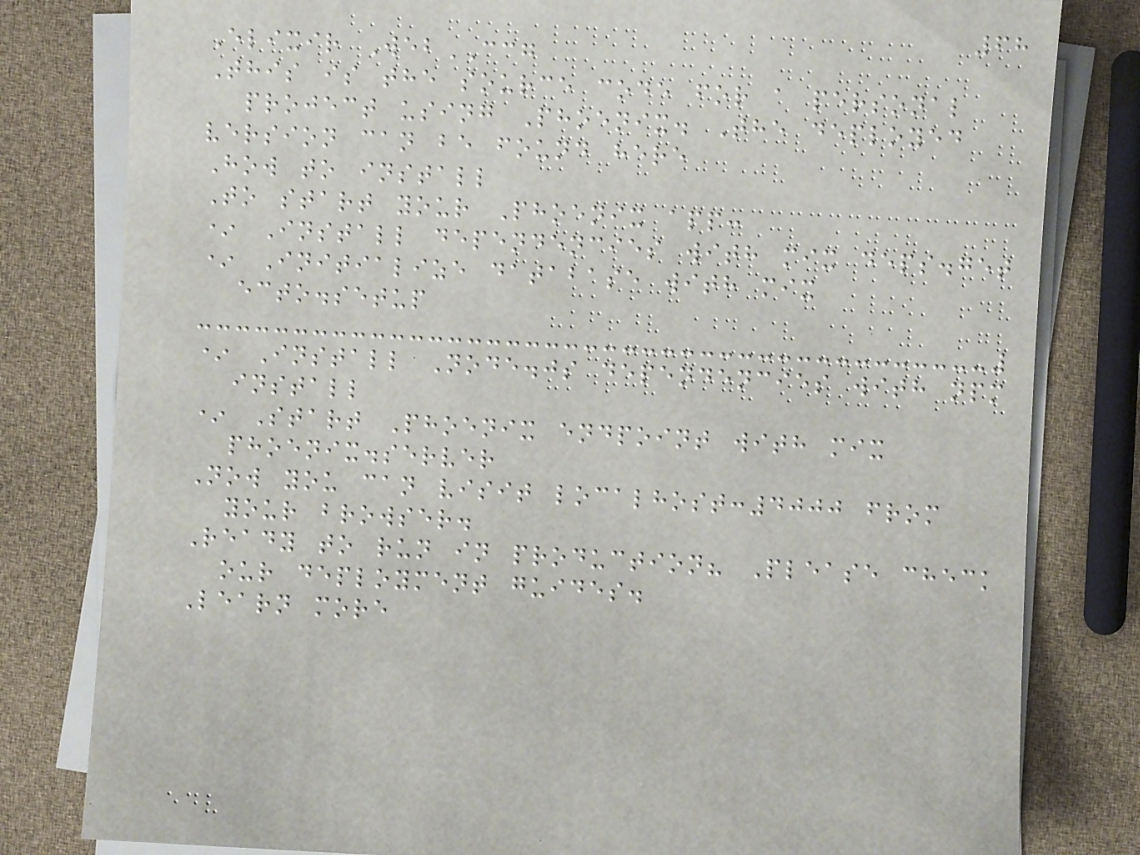68
Elixir WebCCG
This is the source code for a personal
project using Phoenix. The deployed
version can be found here
How to install
To start your Phoenix app:
* Install dependencies with mix deps.get
* Initialize database with mix
ecto.setup
* Install Node.js dependencies with npm
install
* Start Phoenix endpoint with mix
phoenix.server
Now you can visit localhost:4000 from
your browser.
Ready to run in production? Please check
our deployment guides.
Learn more
